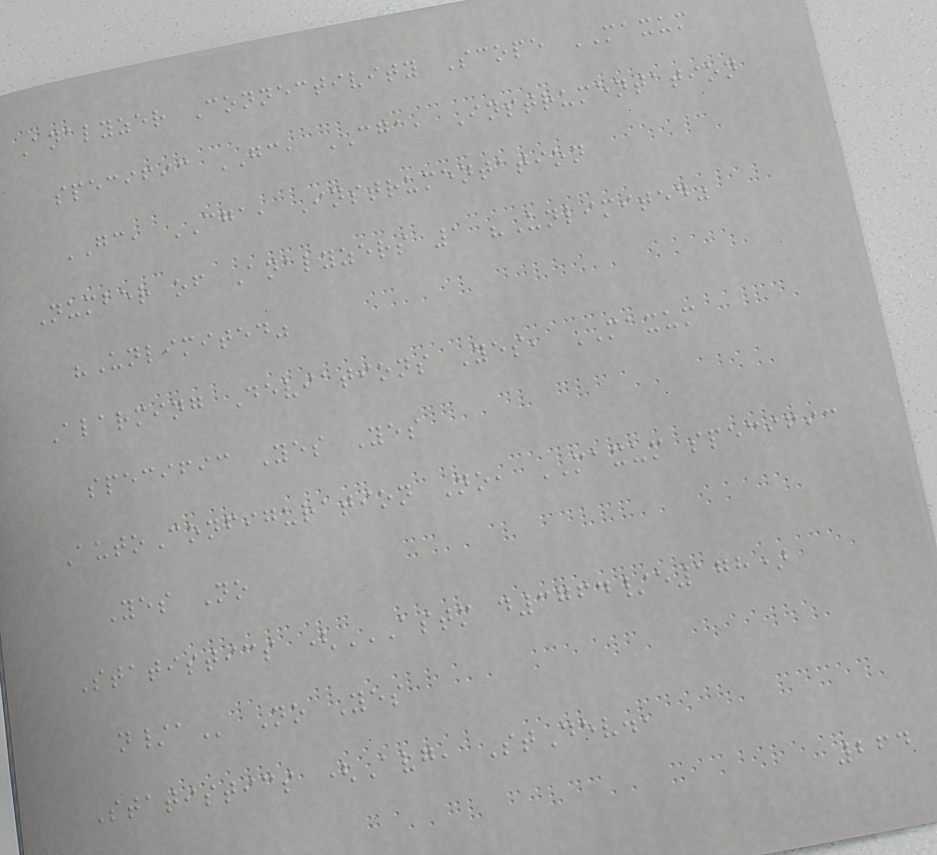Analyzer Connectivity Scope MAXUM
specific GC, CGA, Instrumentation
GC, CGA, Instrumentation
Number of Analyzers 1 "Unlimited"
"Unlimited"
Alarming Deviations Yes, MAXUM
specific Yes Yes
AutoConfiguration No, MAXUM specific
Yes No
Statistics (ASTM D3764/E178)
N/A No Yes
Statistics (Avg, StDev.,
264
